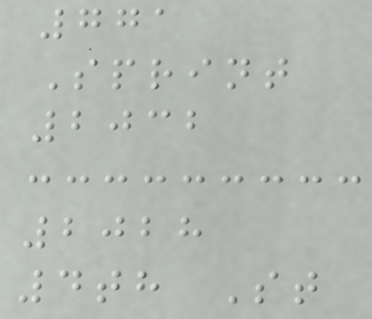771
Sprint
2032
2028
4th St
